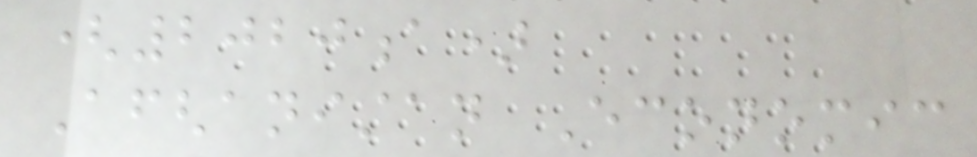(2020a)
Afghanistan Economic
